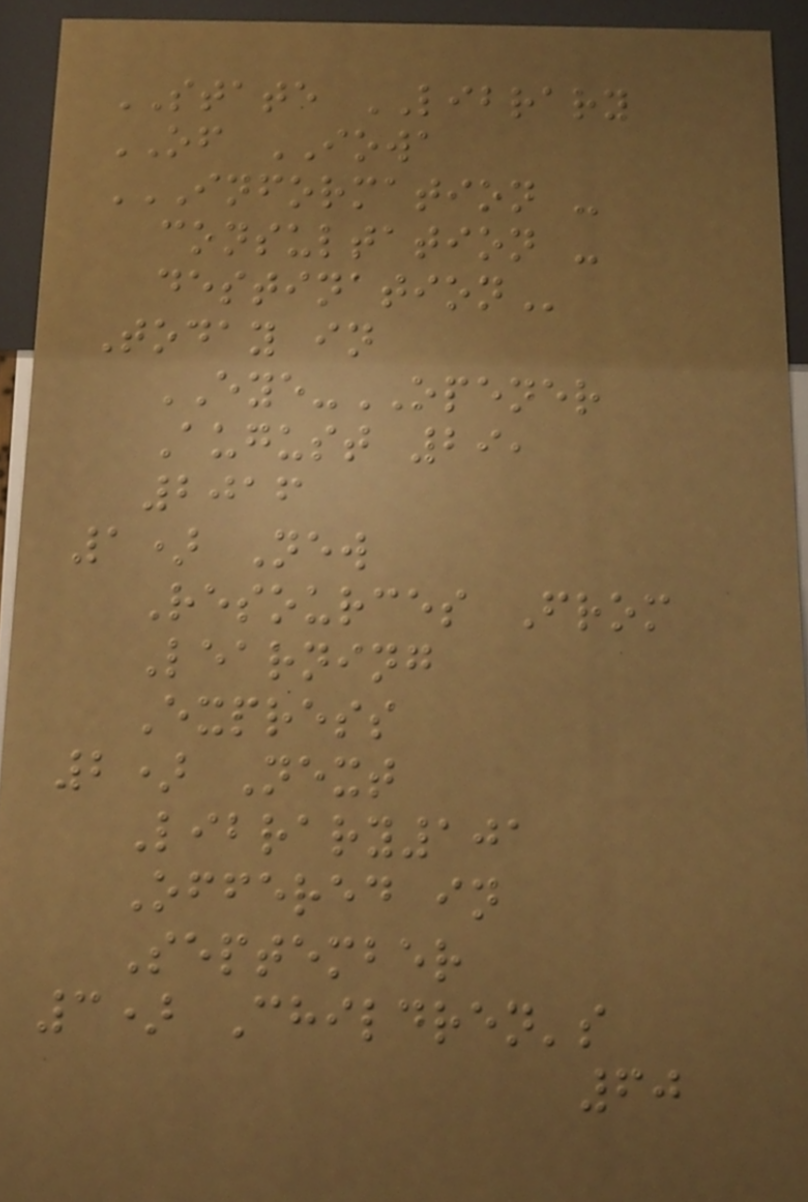STATE LIBRARY
OF IOWA
INFORMATION -
CONSULTATION -
DESTINATION
Today in
EYE-OPENER
August 29,
2016
1) New
Resources From
Learning
Express
2) Next
Library101
Offered in
September
3) Children's
60
